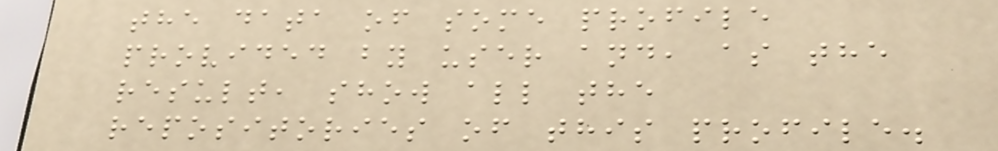the data of some profile
provided by user and, as the
result, show all the
repositories of this profile.
